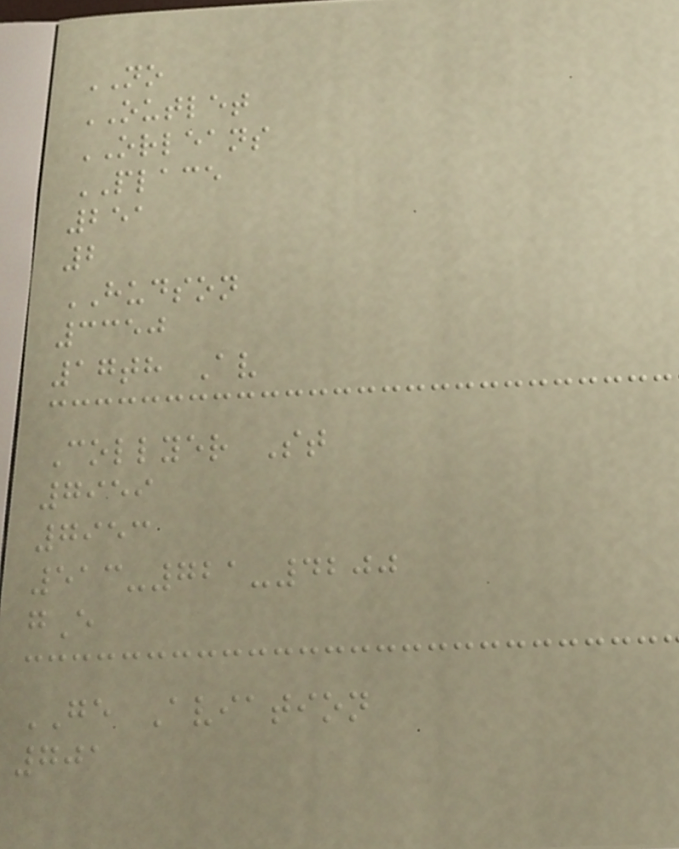NO
OUTLET
ORLEANS
PLACE
251
2
HUDSON
3350
17th Av
Collyer St
7959
7953
513-721-4200
gE
GE Aviation
701
